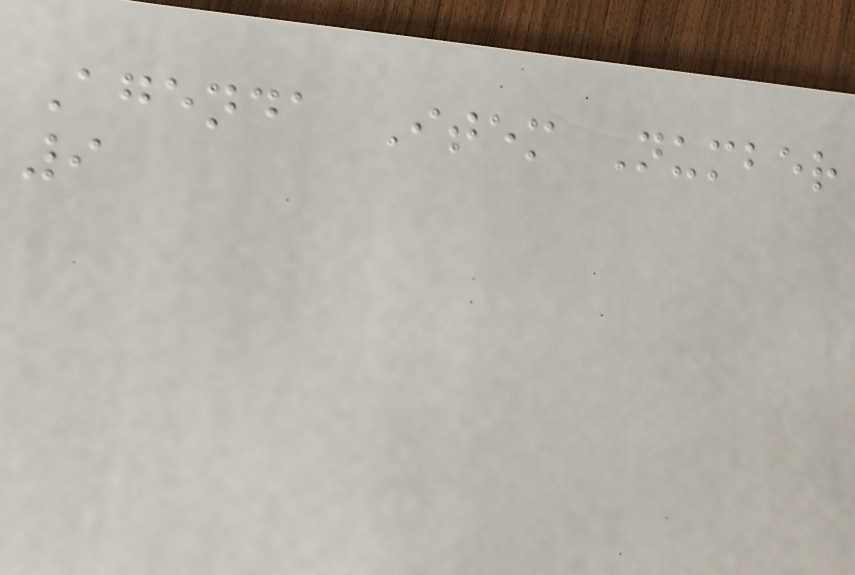Agenda Item Number
9
